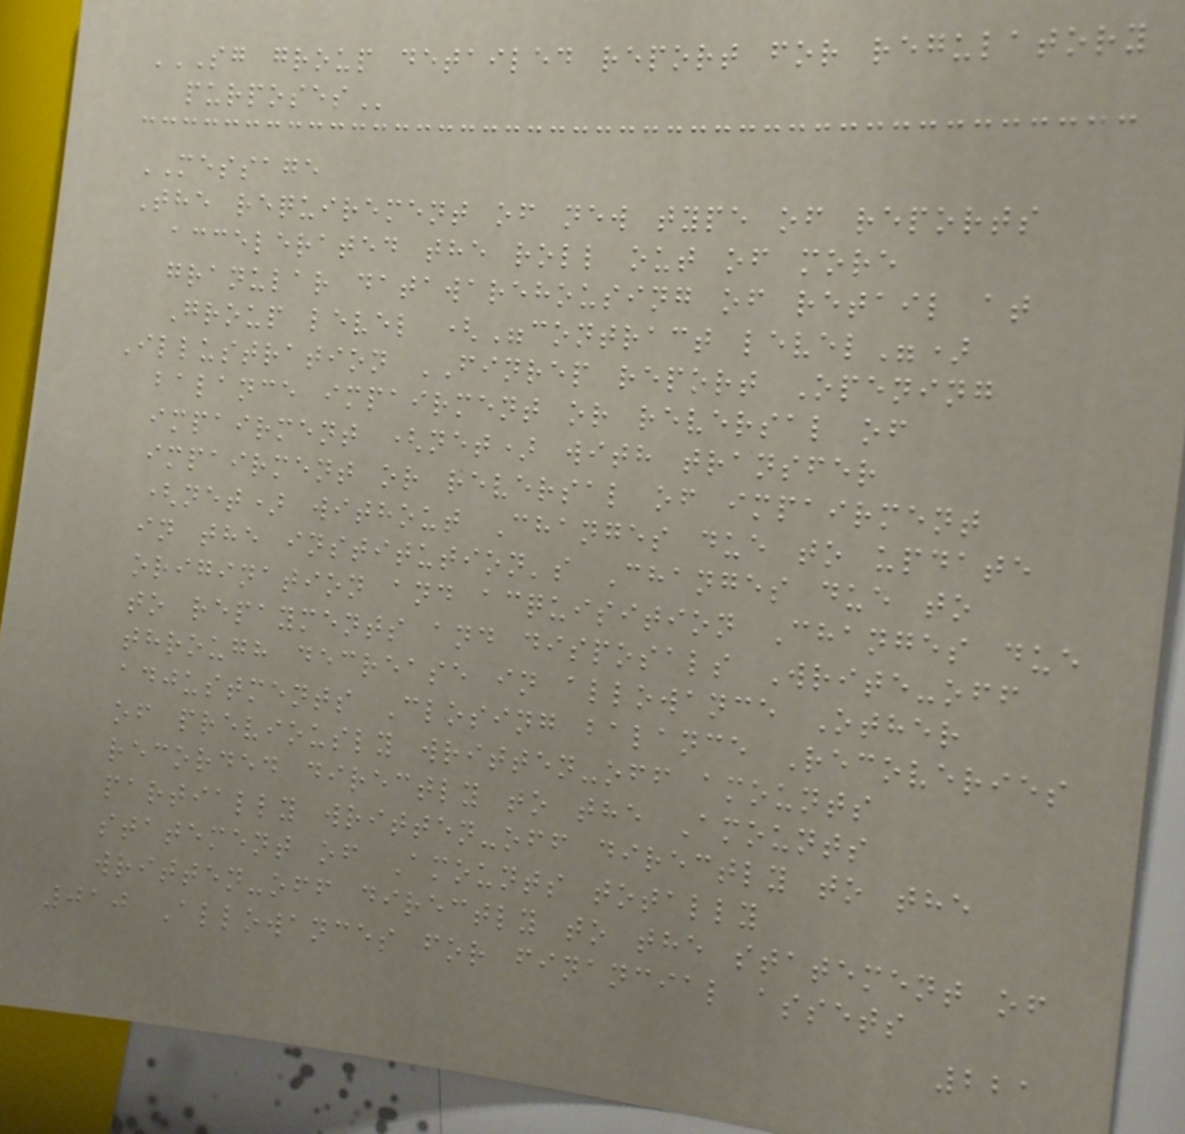SG GROUP DETAILED REPORT FOR REGULATORY
PURPOSES
MESSAGE
The requirement of new type of reports
accelerated the roll out of more
granular datawarehousing of retail at
Group level ("contract level")
Illustration FINREP report Opening
balance impairment or reversal of
impairment (net) with transfer
impairment or reversal of impairment
(net) without Changes due to update
in the institution's Changes due to
origination and acquisition Changes due
to repayments and disposals Write-off
through decrease in allowance Other
adjustments Closing balance Recoveries
of previously written-off amounts
recorded directly to the Amounts
partially written-off directly to the
statement of Amounts totally
written-off directly to the statement of
010 Allowances for financial assets
221
